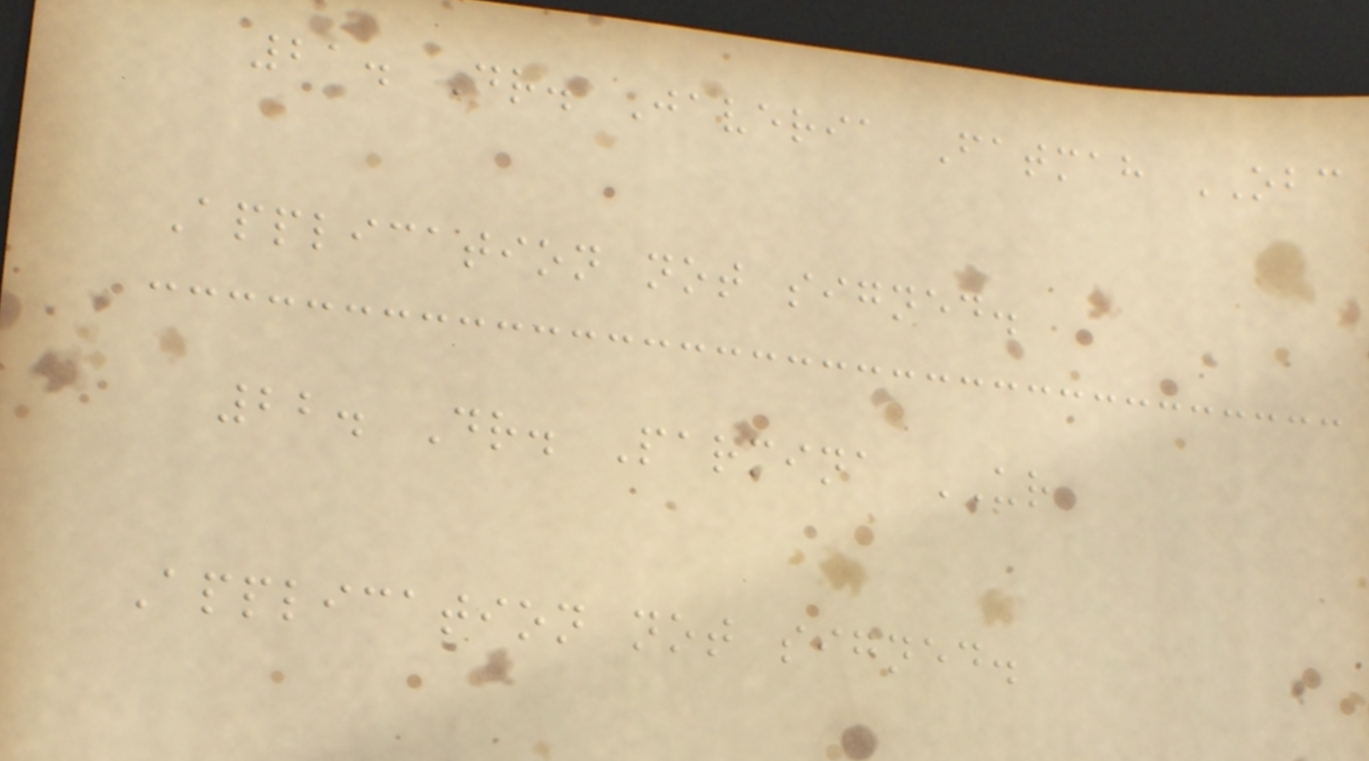21. Dr. Javeria Fatmah OBC
Application not signed.
22. Dr. Parmina UR
Application not signed.
